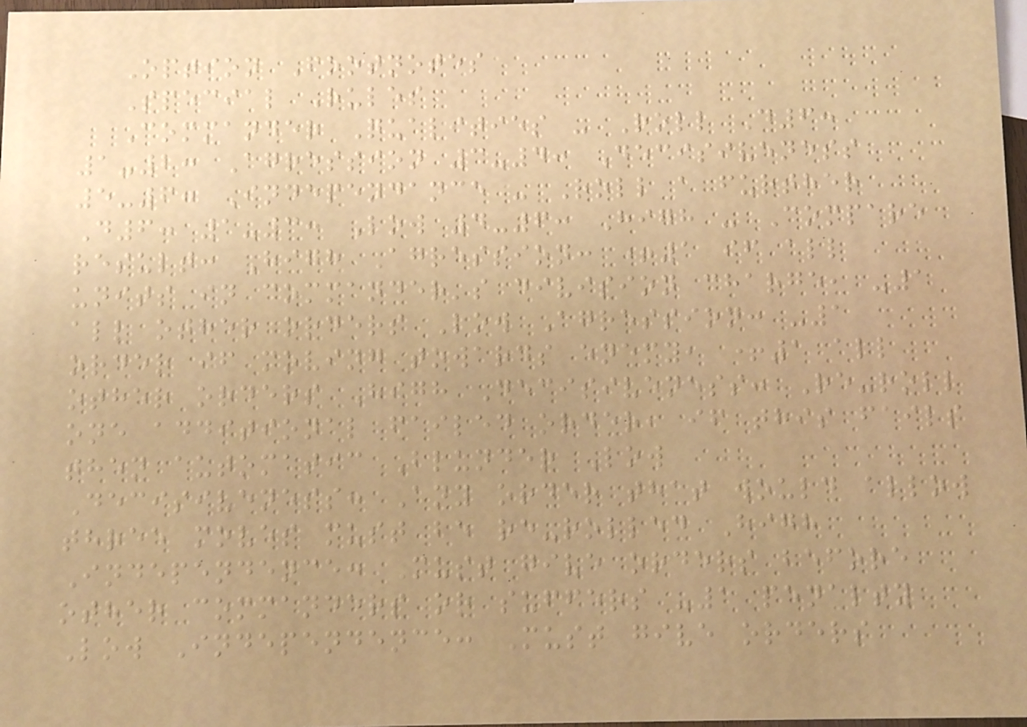Option Footnotes
Special Rules
Commander Qualities - Roll D6:
1-2: Agression 3-4: Decisiveness
5-6: Independance - Roll a further
D6: 1-3: Low 4-6: High - Compare
result: High Agression: +1 if all
units in commander's division charge, -1
all other orders Low Agression: -1
order if moving towards enemy, +1 all
other orders High Decisiveness: Re-roll
one additional failed order, if this fails
then automatic Blunder Low
Decisiveness: Any order that would allow
three moves must be re-rolled High
Independence: Must give orders before
other commanders or suffers -1 penalty
Low Independence: Must give orders
